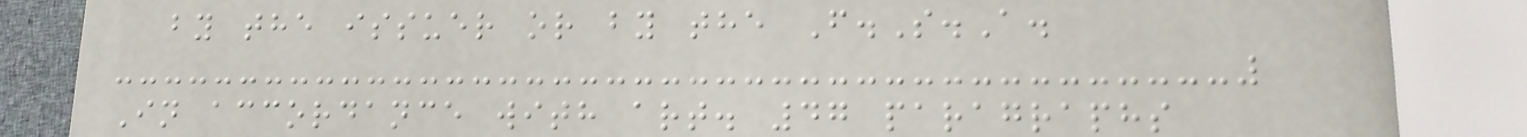by the issuer or by the F.S.A.
In accordance with art. 47 paragraphs
